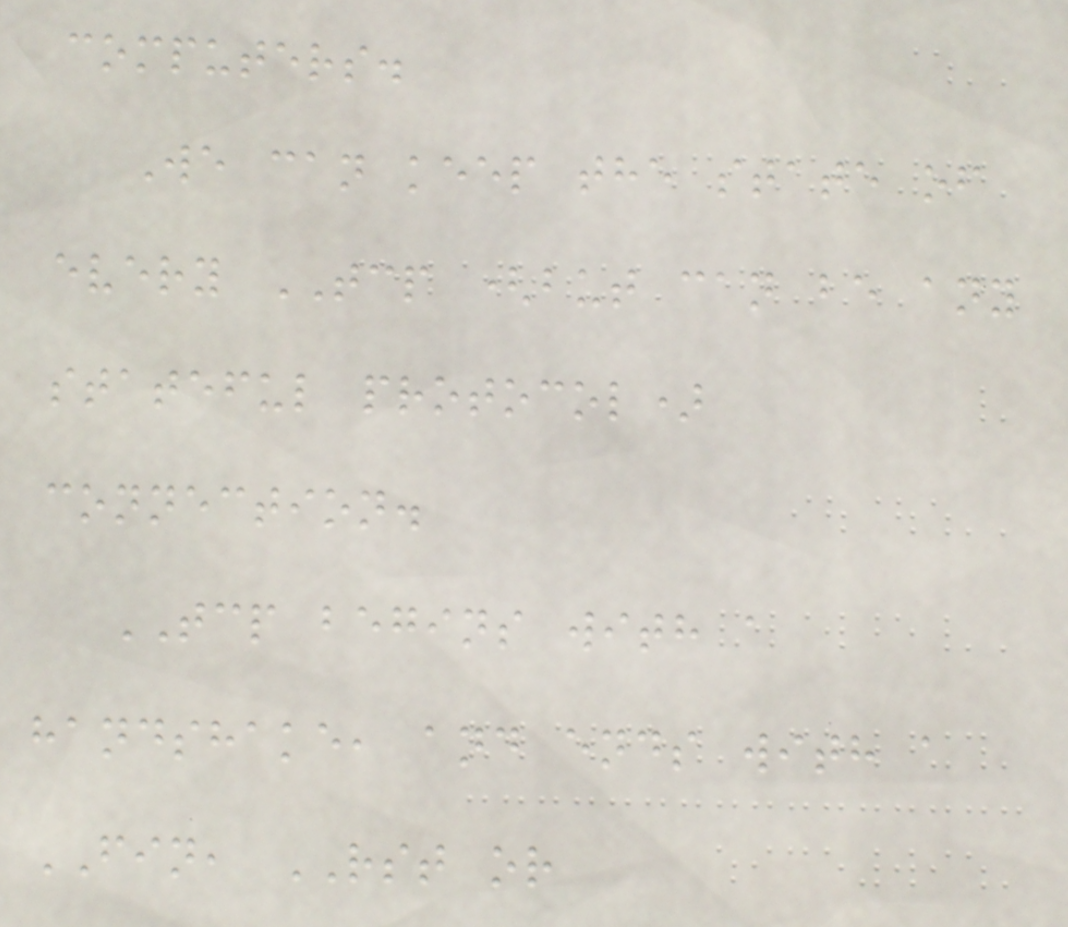computers.
We can keep the state of
every TCP (but can be any
stateful protocol)
connection.
TCP begins with a
handshake, and ends with a
FIN, RST or
